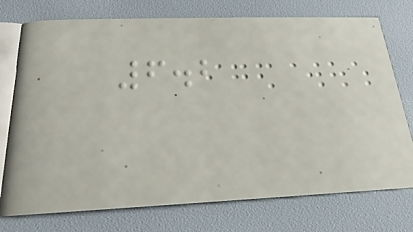6.2
